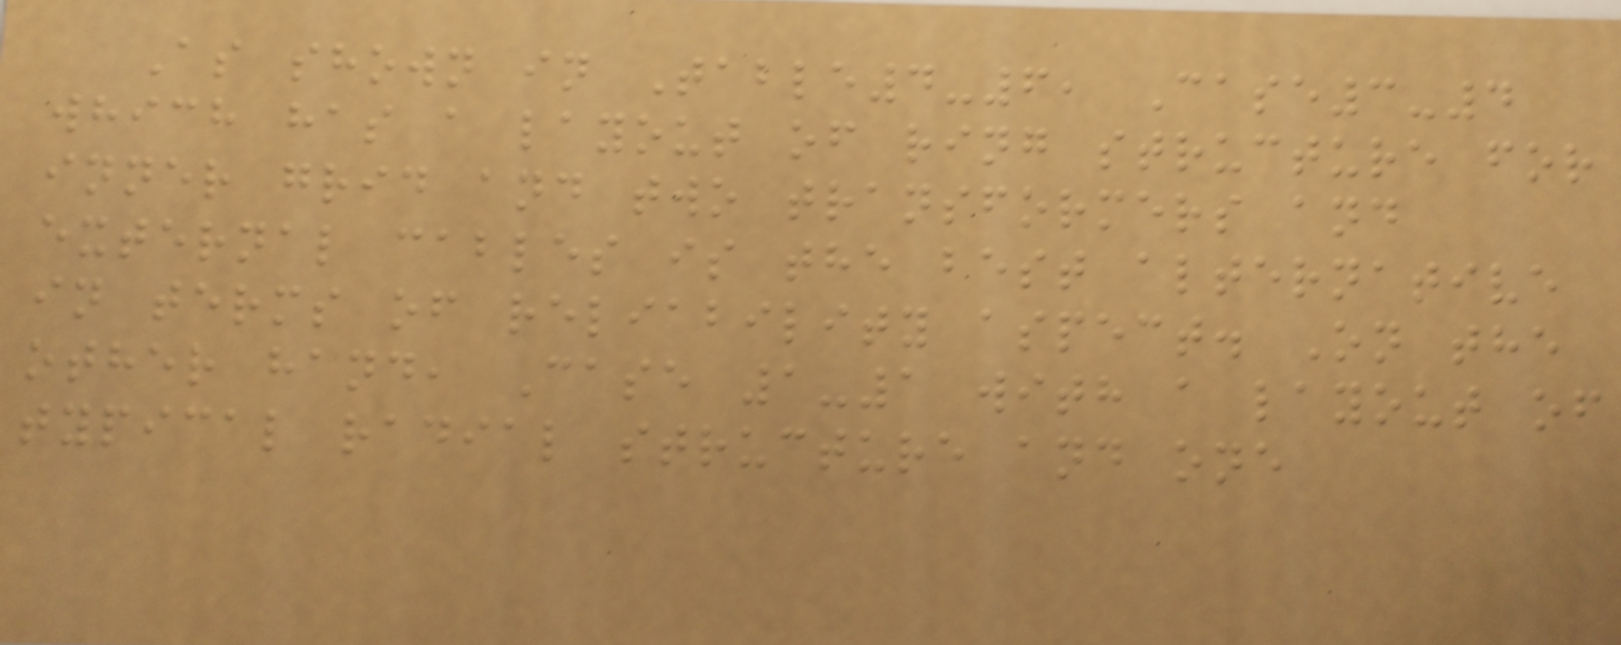As shown in Table4-6, Case3-4
which has a layout of ring structure for
inner grid and two transformers and
external cables is the best alternative
in terms of reliability aspect. On the
other hand, Case 1-1 with a layout of
typical radial structure and one
